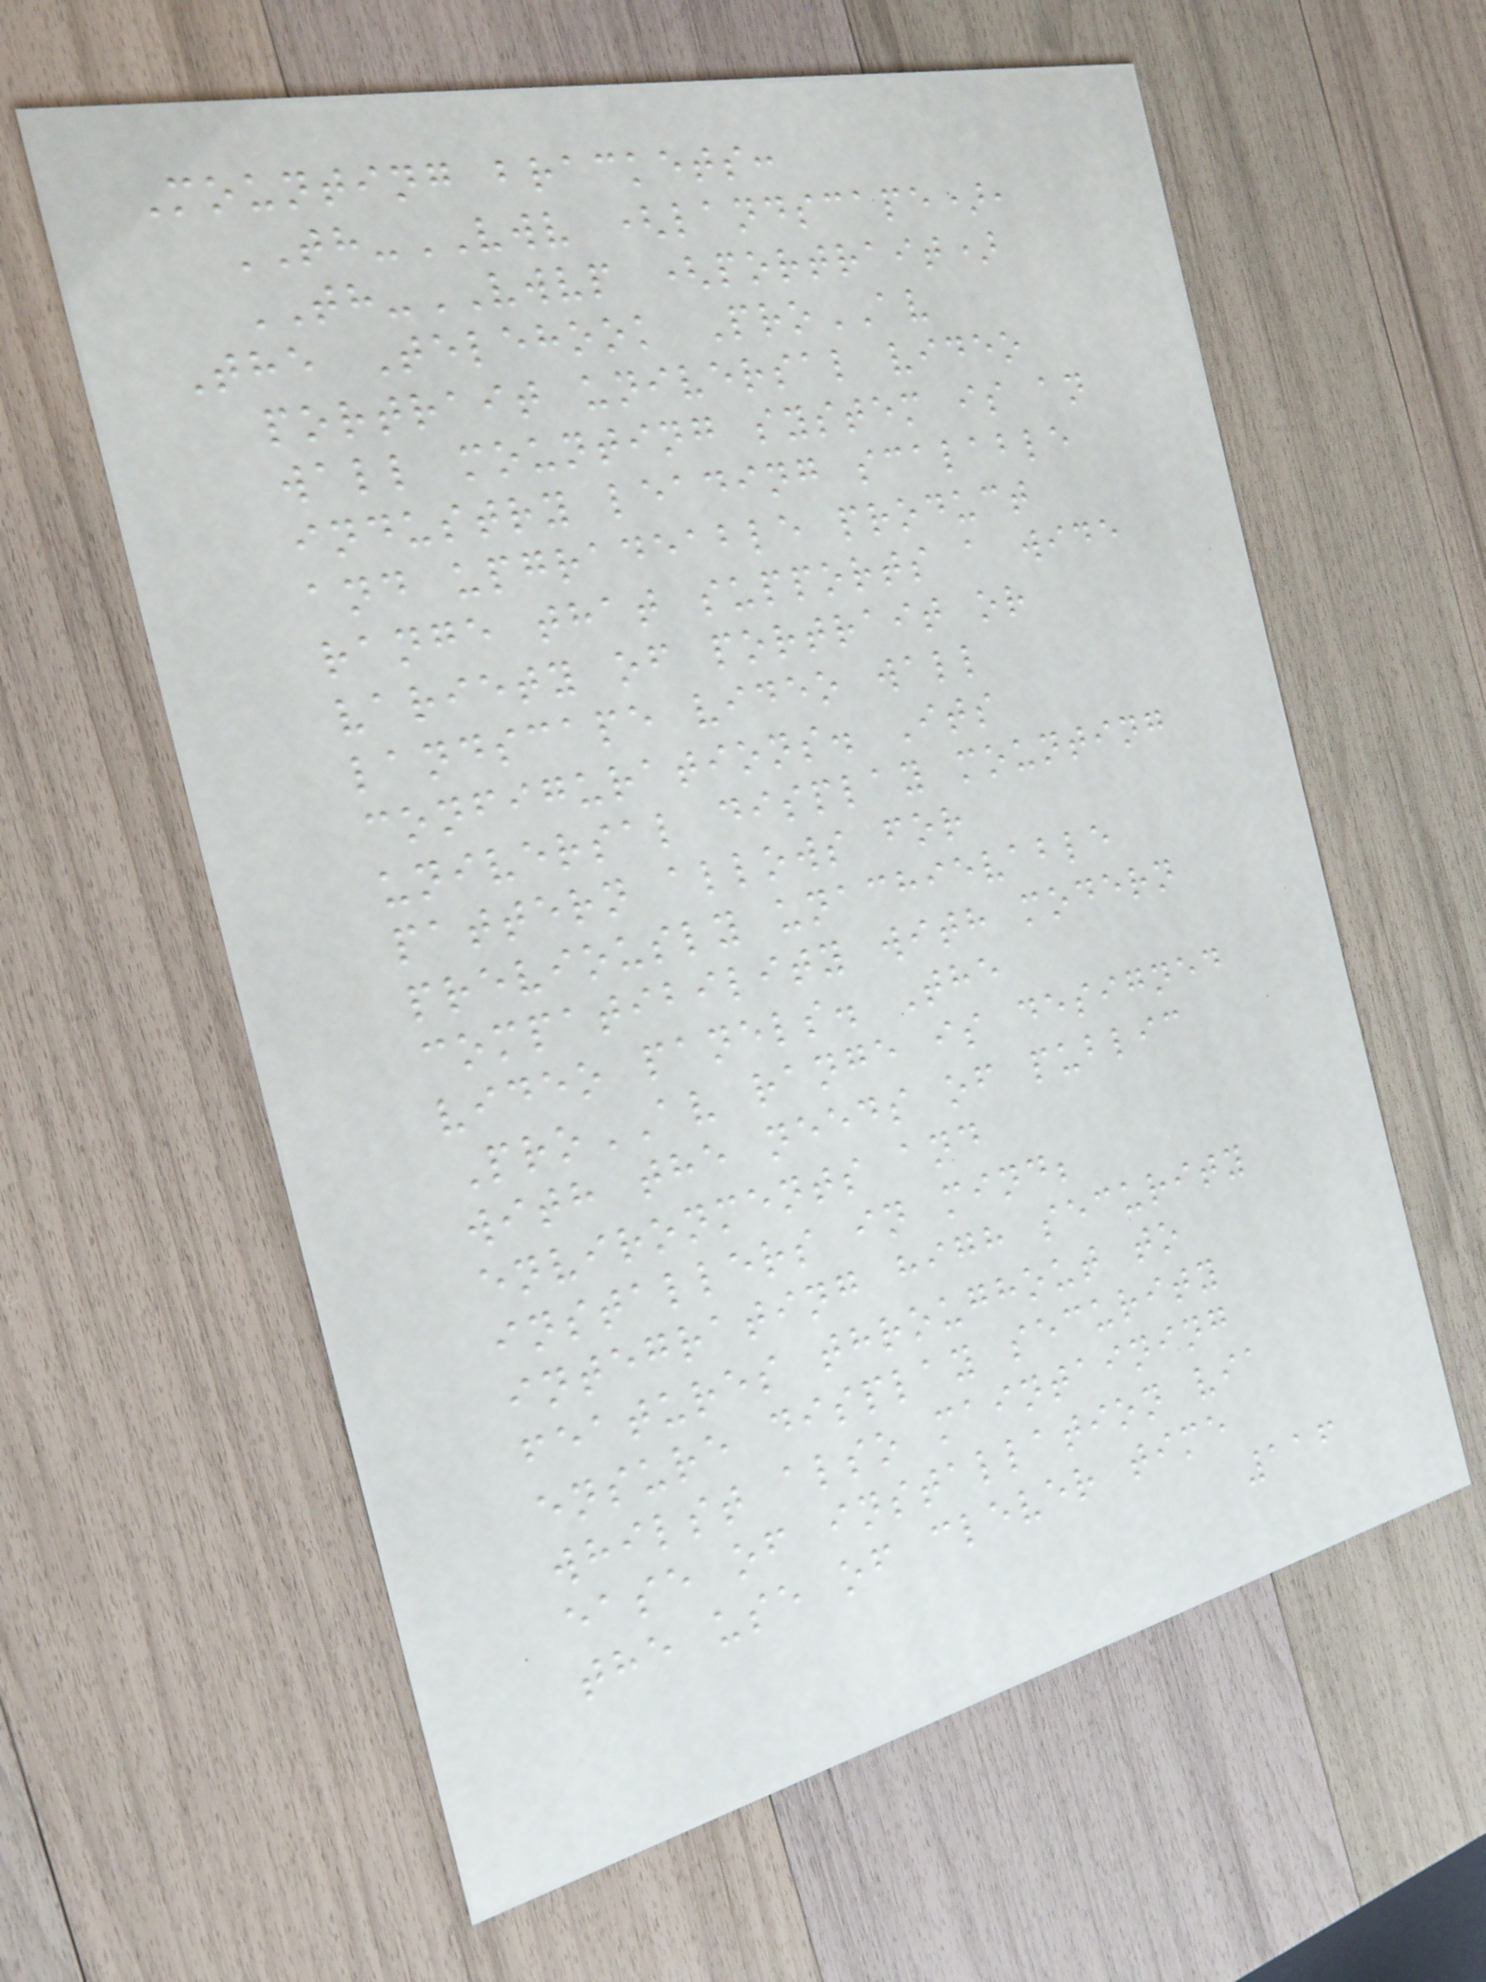Mounting brackets:
TH-VWV (landscape),
TH-VWVP (portrait)
The Telehook ProAV
portrait universal video
wall mounting system is an
industry leading scalable
and upgradeable product
range that supports a wide
variety of portrait or
landscape video wall
configurations. Its
universal display mounting
pattern allows for
previously unachievable
compatibility with modern
video panels. The
ProAV range is designed
with the needs of public
environments and
installers in mind;
integrating high security
features throughout to
ensure display security
whilst also maintaining
ease of installation via
the use of clever time
116
